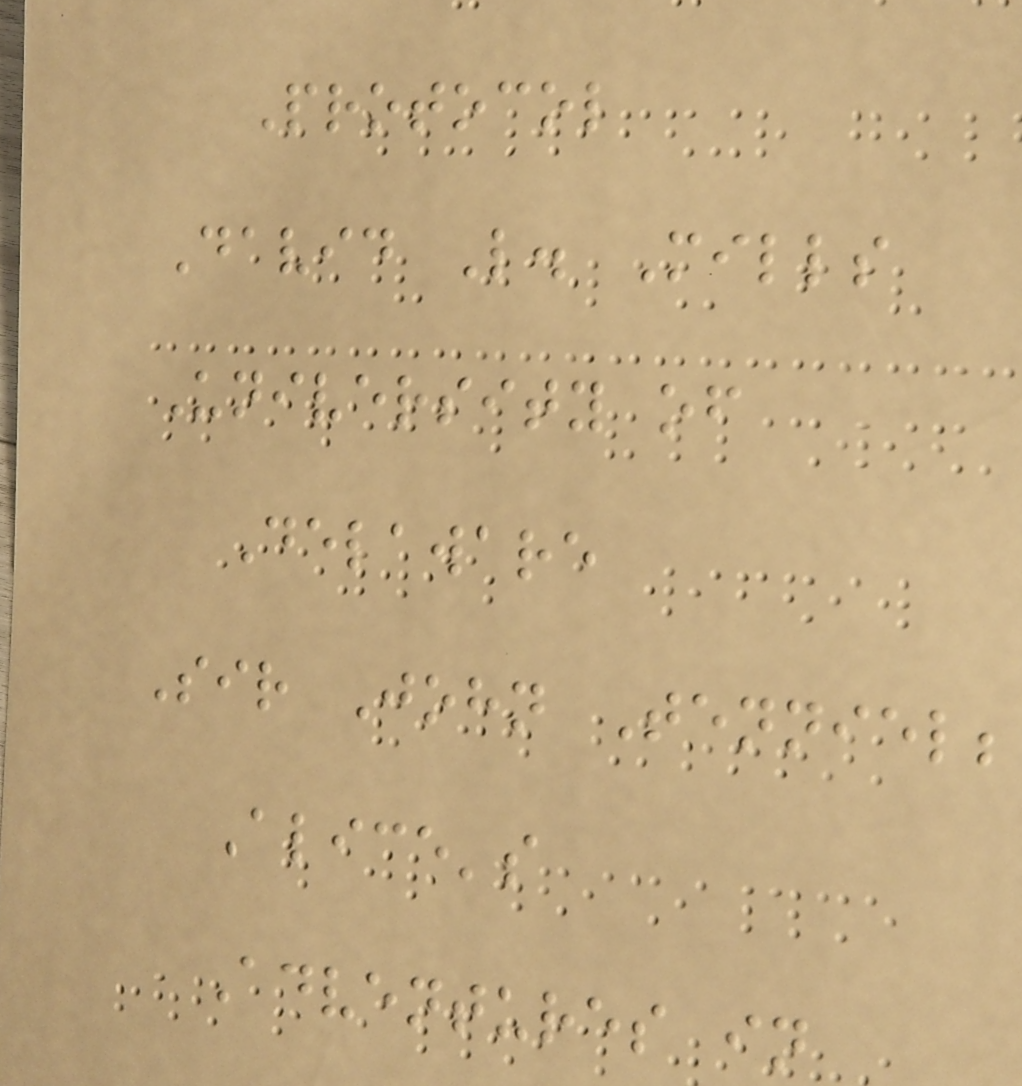Protocol
David L. Mills
University of
Delaware
Sir John Tenniel;
Alice's
Adventures in
